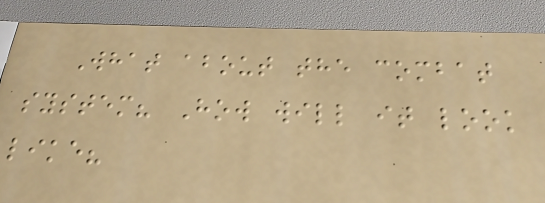What about the combat
system? How will it look
like?
